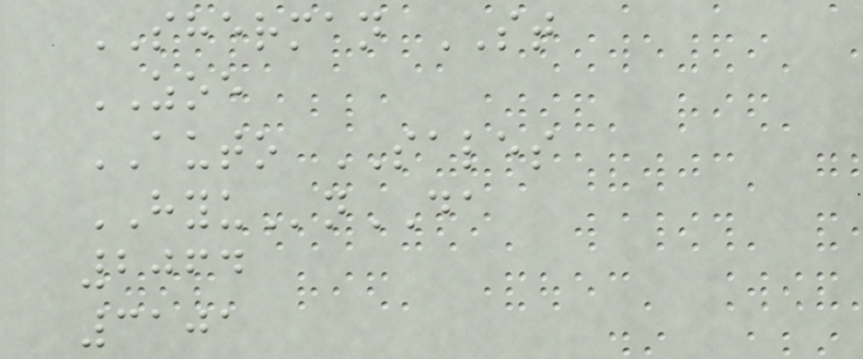SHERMAN ST
ZOE
AUTO SALES
HYUnDA
2064
3101
